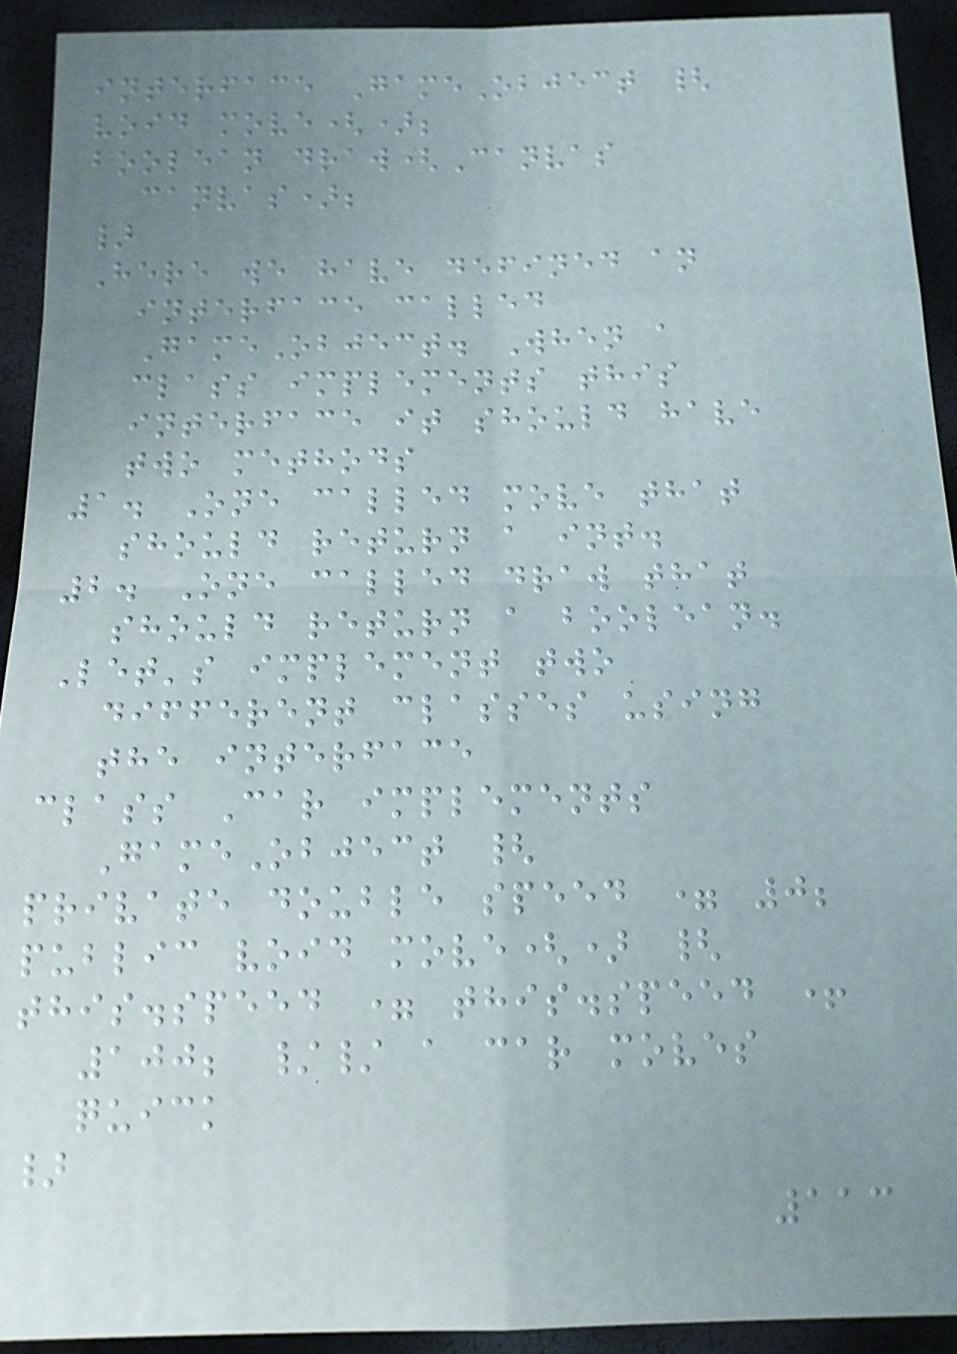interface GameObject {
void move();
boolean draw(Canvas
canvas);
}
Here we have defined an
interface called
GameObject. When a
class implements this
interface it should have
two methods
1. One called move that
should return a int.
2. One called draw that
should return a boolean.
Let's implement two
different classes using
the interface
class Car implements
GameObject {
private double speed = 0;
public void move() {
this.speed = this.speed +
100; // a car moves
quick
}
113
